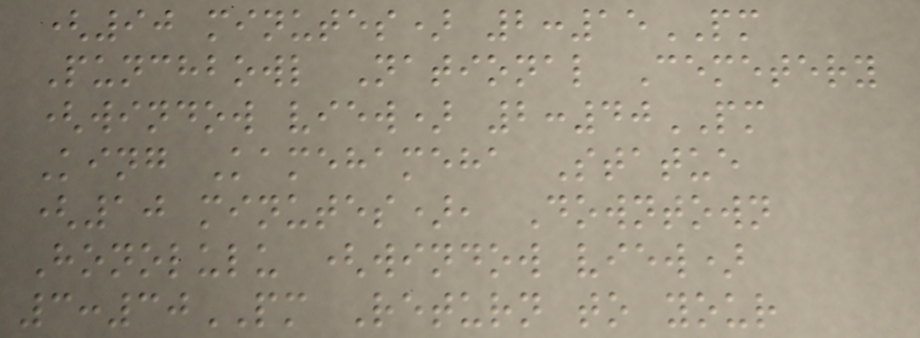(90 minutes) 2:15PM
Punchbowl National Cemetery
(window view) 2:40PM
King Kamehameha Statue
(10 minutes), Downtown
Honolulu (window view)
3:30PM Return to your
